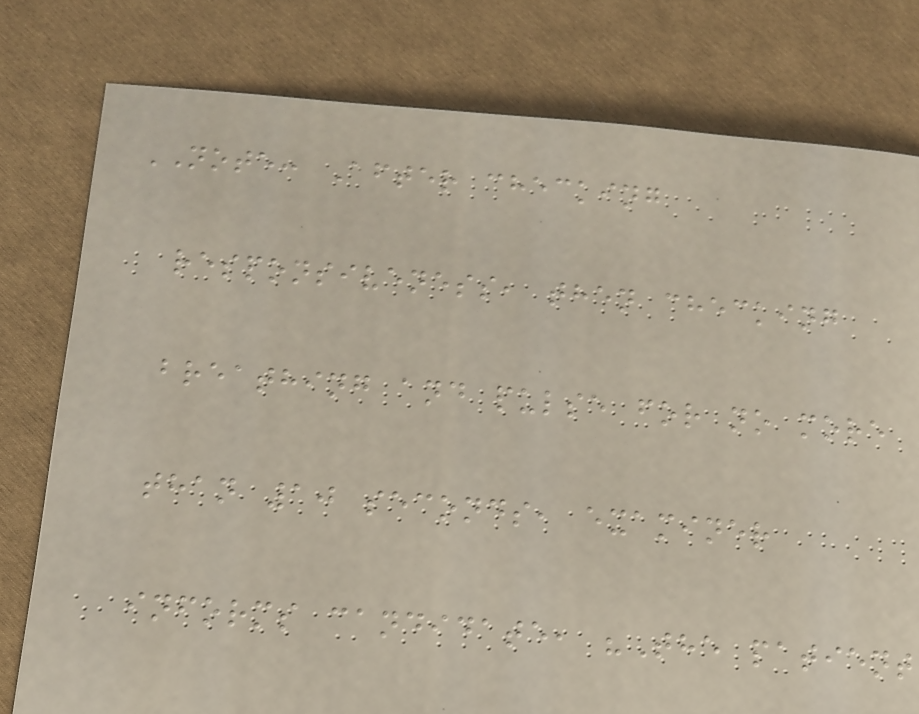NOTE: After checking
responsiveness, then checking
breathing and pulse for no more
than 10 seconds, examiner
informs candidate, "The patient
